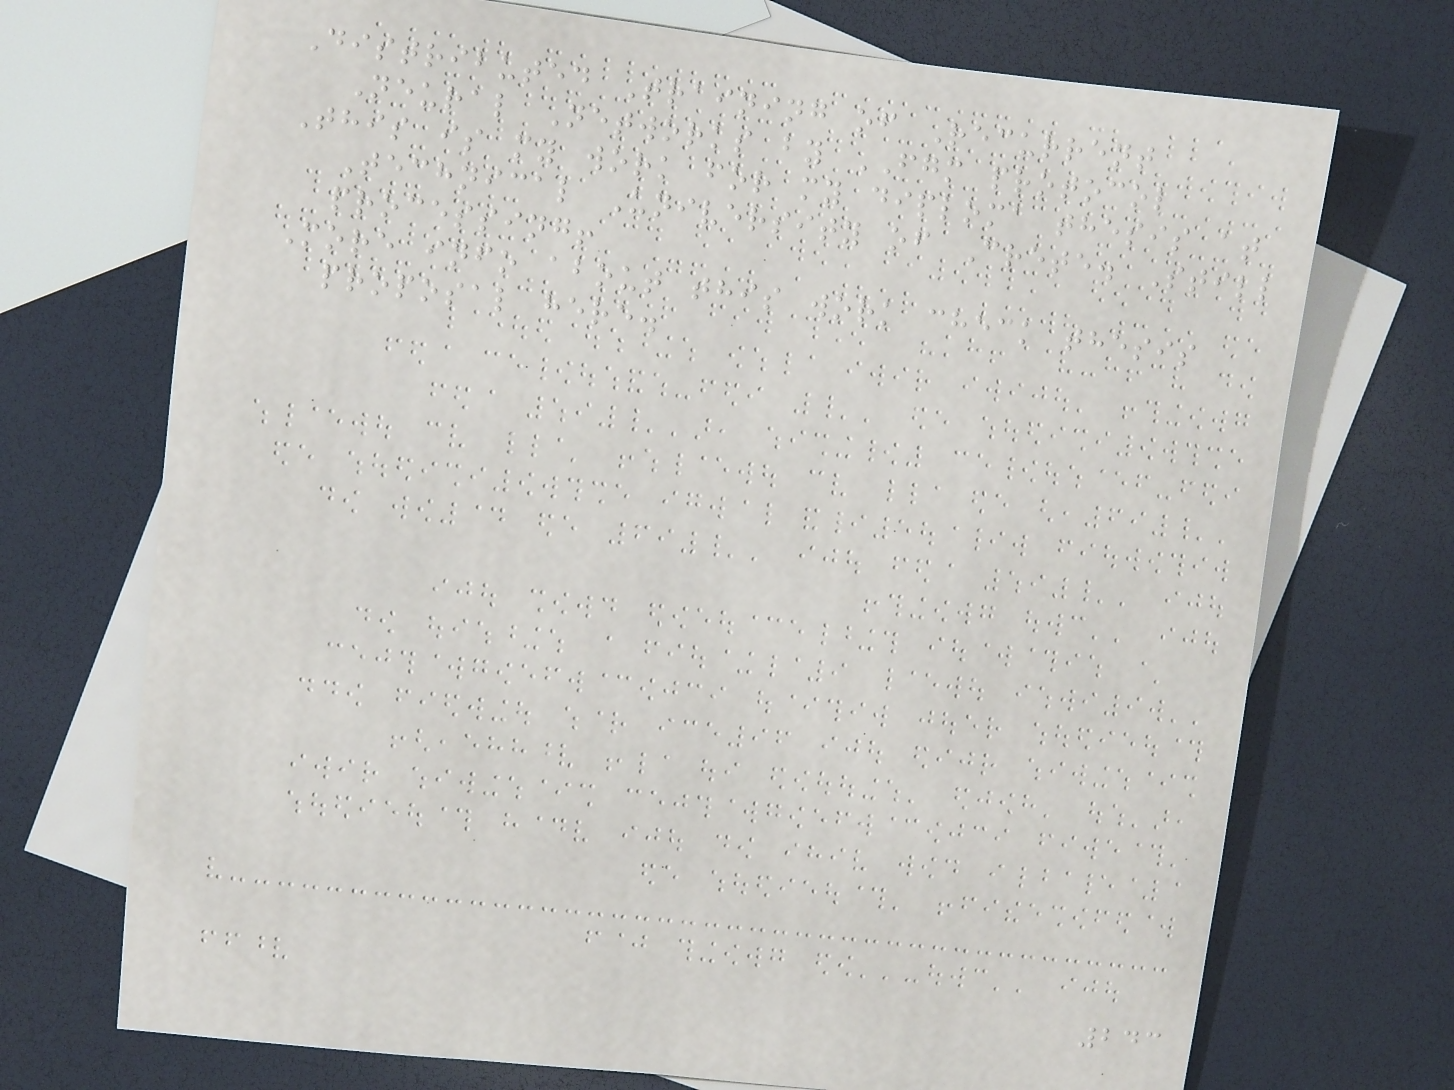Distributed Training of Recurrent
Neural Networks by FGM protocol
This is my work for my diploma thesis at
Technical University of Crete. Still
processing!
More info about this work check thesis
proposal here.
243
